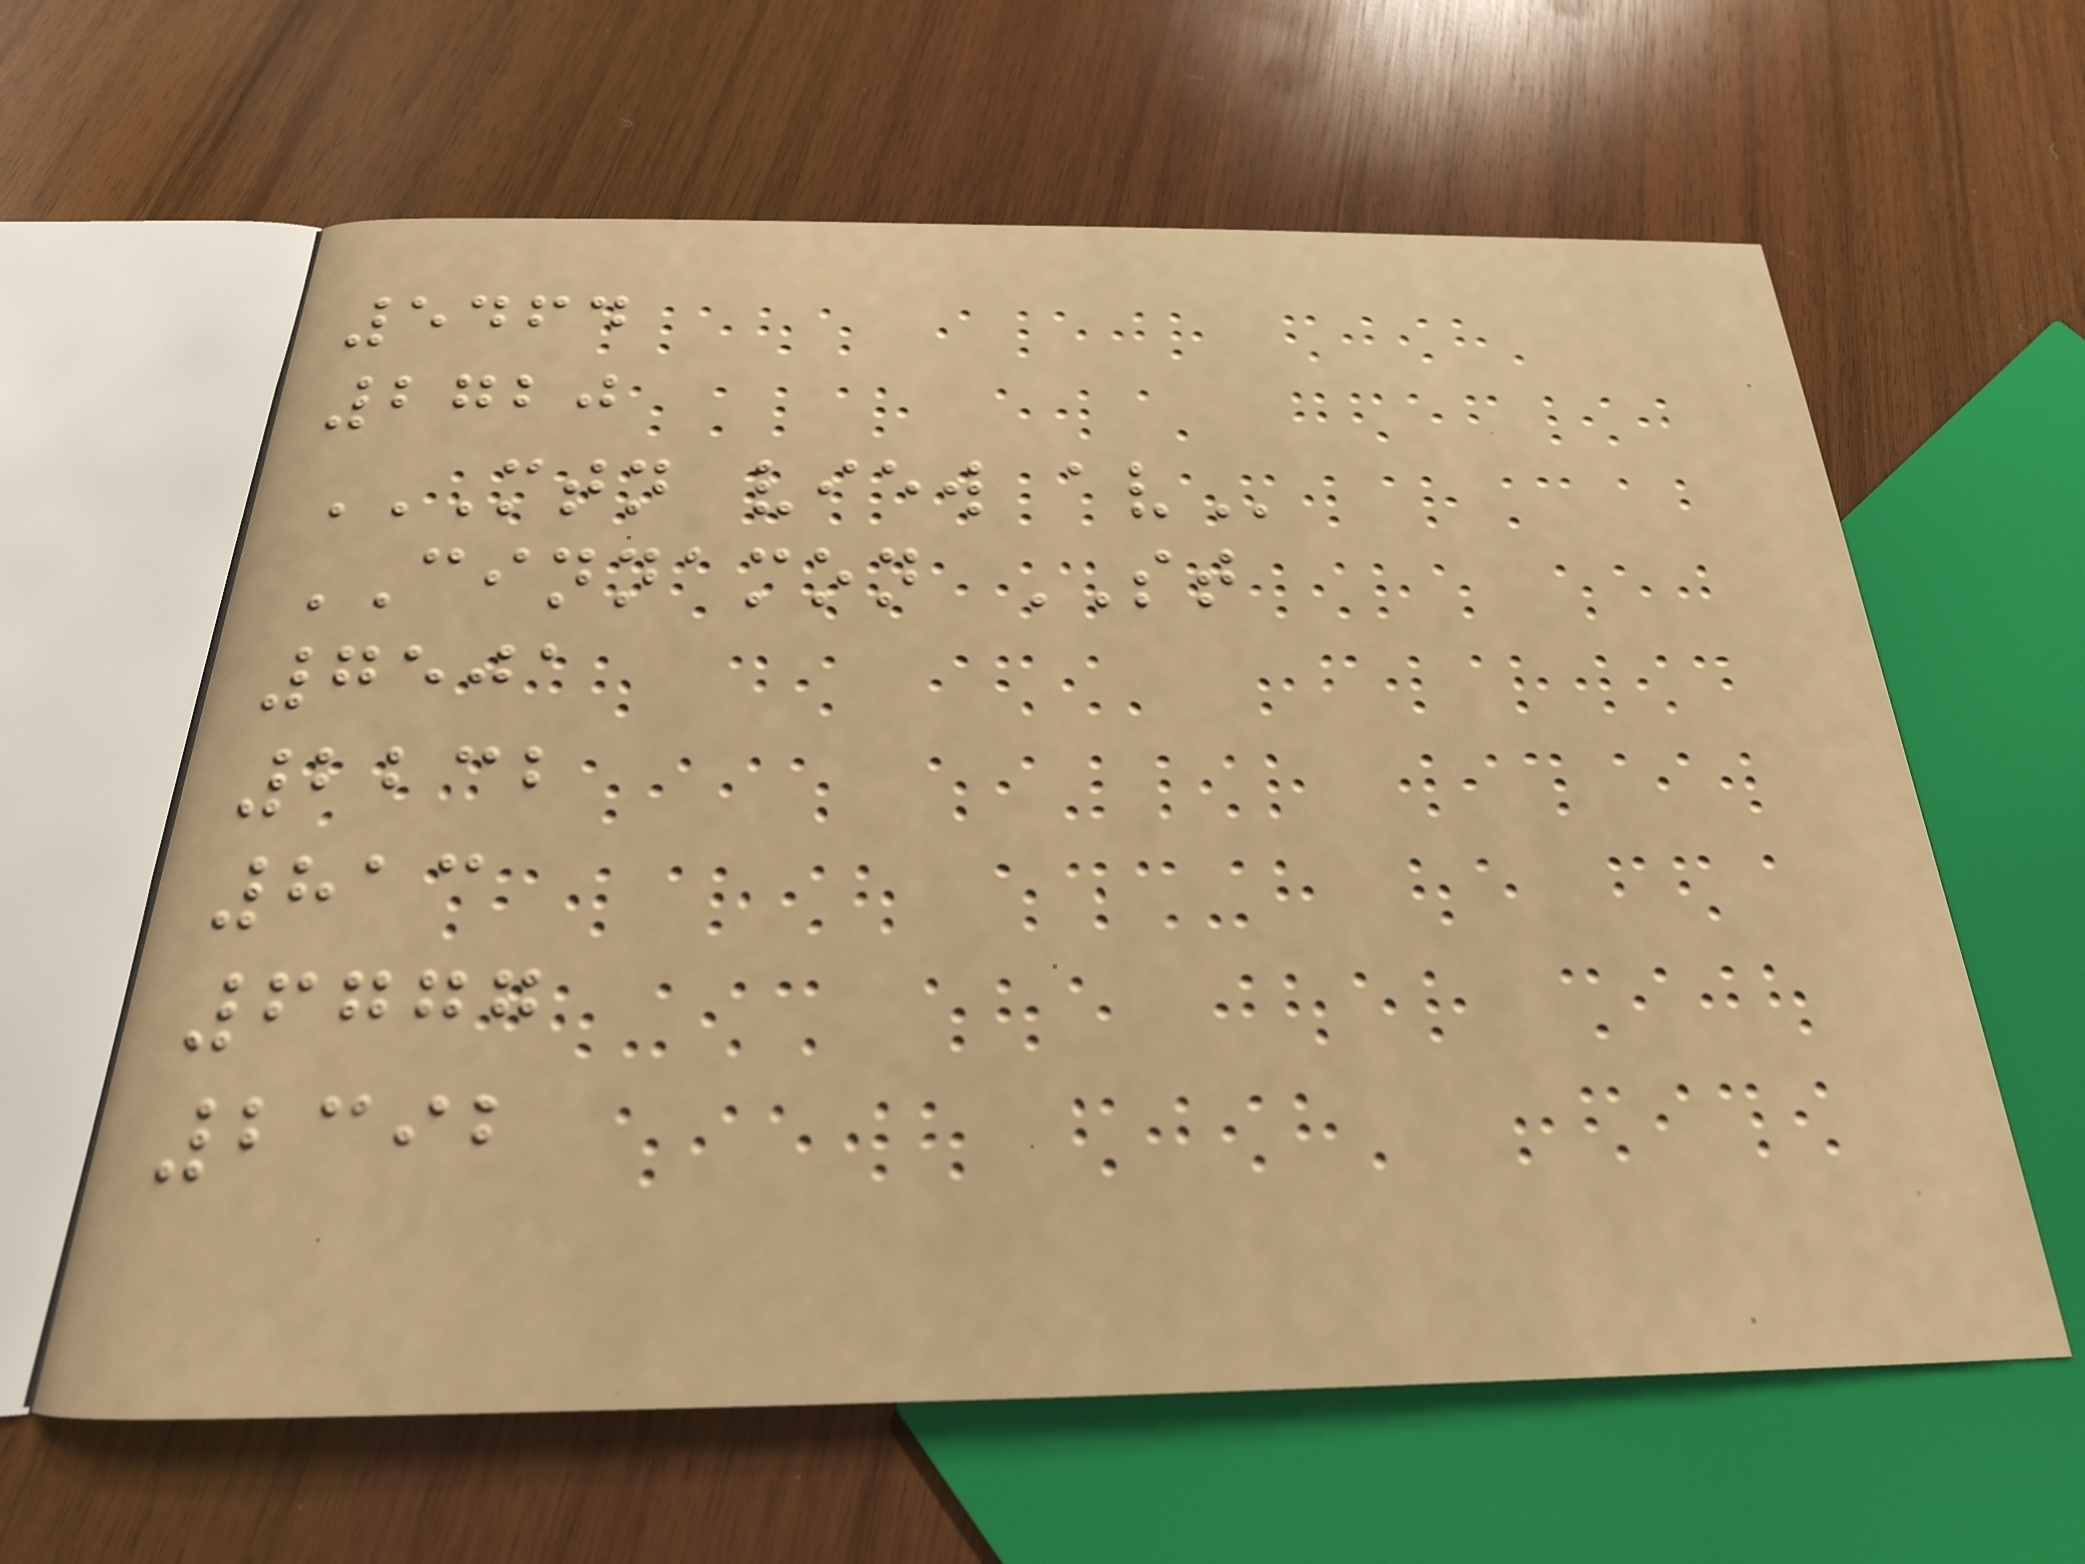5464
2720
MTN VIEW AV
CINNAMON ST
7501
2232
813
6777
2392
